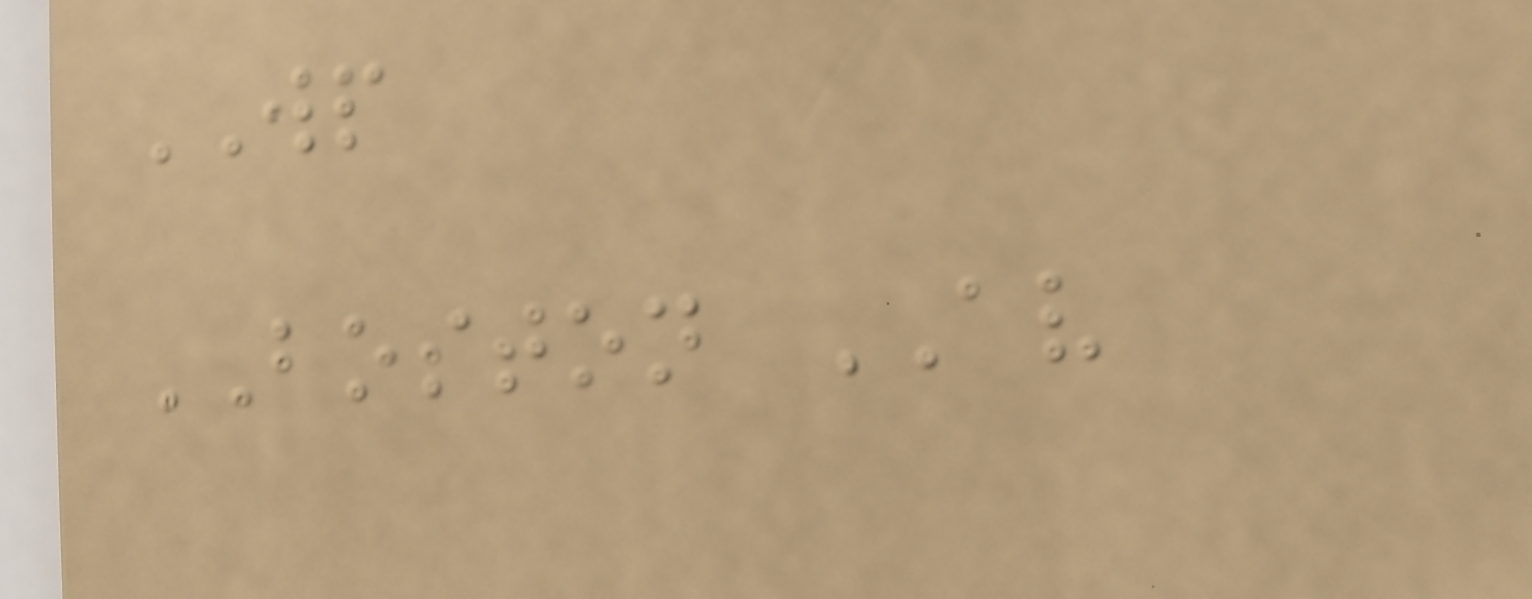WP
BOSTON AV
